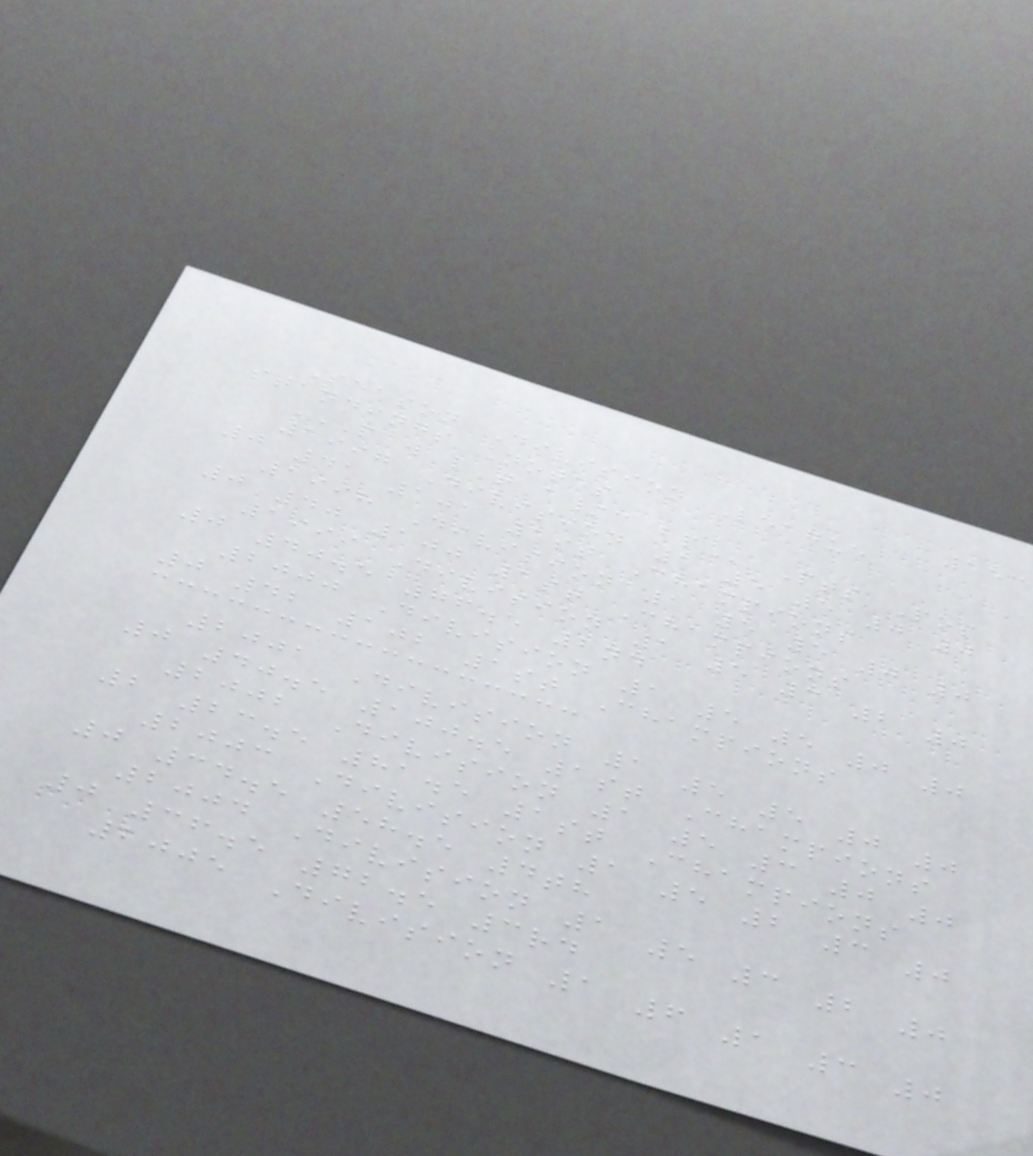153
Season Division League
standings Notes
P W L T A/C BP Pts Pos
1997 Division 1 5 5 0 0
0 41 101 1st Champions
1998 Division 1 5 5 0 0
0 40 100 1st Champions
1999 Division 1 5 3 2 0
0 40.5 76.5 2nd
2000 Division 1 5 5 0 0
0 42 102 1st Champions
2001 Division 1 5 5 0 0
0 40.5 100.5 1st Champions
2002 Division 1 5 3 0 0
2 23.5 81.5 1st Champions
2003 Division 1 5 2 3 0
0 34.5 58.5 4th
2004 Division 1 5 3 2 0
0 36.5 72.5 3rd
2005 Division 1 6 1 3 0
